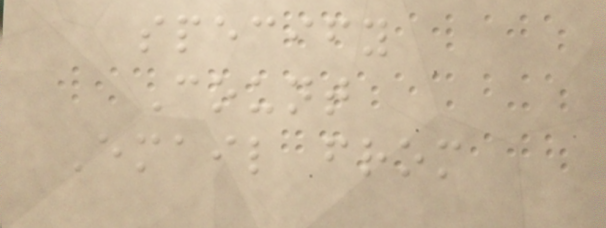specify
Count
Email from
